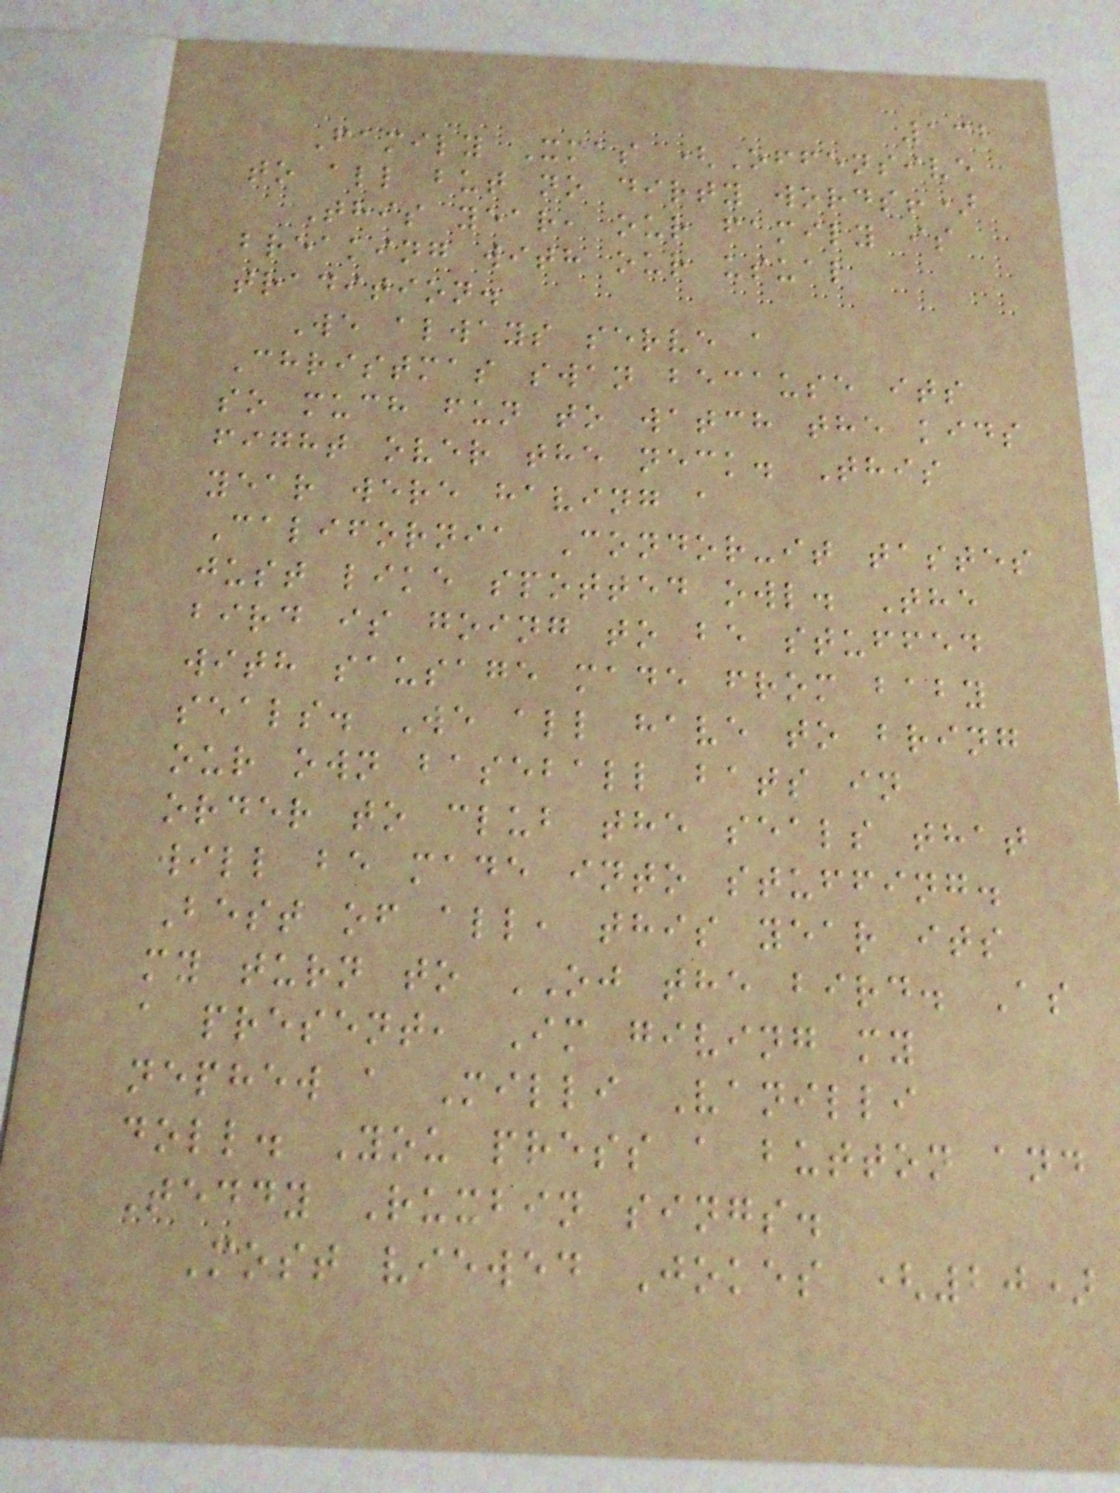132
Family Xmas (Offensive
to all but no dirty words!)
This year, our family is
breaking with our usual
tradition.
We always serve a
Christmas swan because its
so much fun to watch the kids
fight over the neck. This
year were having a
California Condor-it tastes
just like spotted owl. The
bird is going to be stuffed
with sausage made from baby
seals. We all have to bring
our own baseball bats in
order to club the seals that
will be made into stuffing.
Best of all, this year its
my turn to OJ the bird. As
a present, Im giving my
nephew a Milli Vanilli
doll. You press a button and
Teddy Ruxbin sings.
Most viewed Jokes (20)
